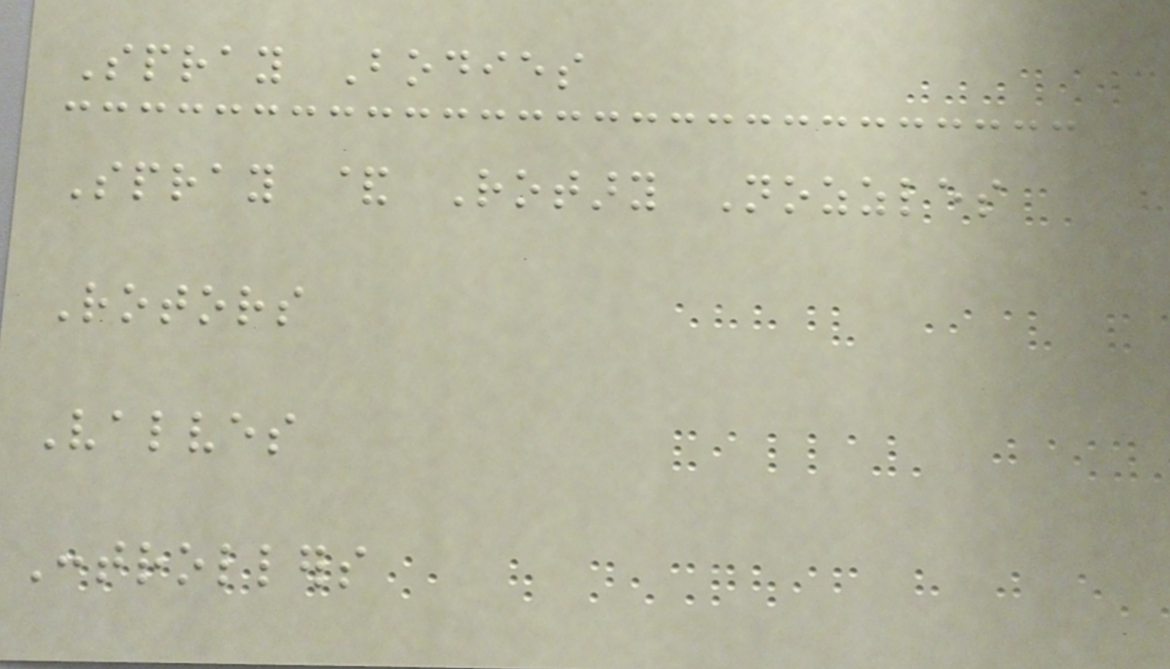Spray Bodies
Spray & Rotary Nozzles
Rotors
Valves
Controllers
